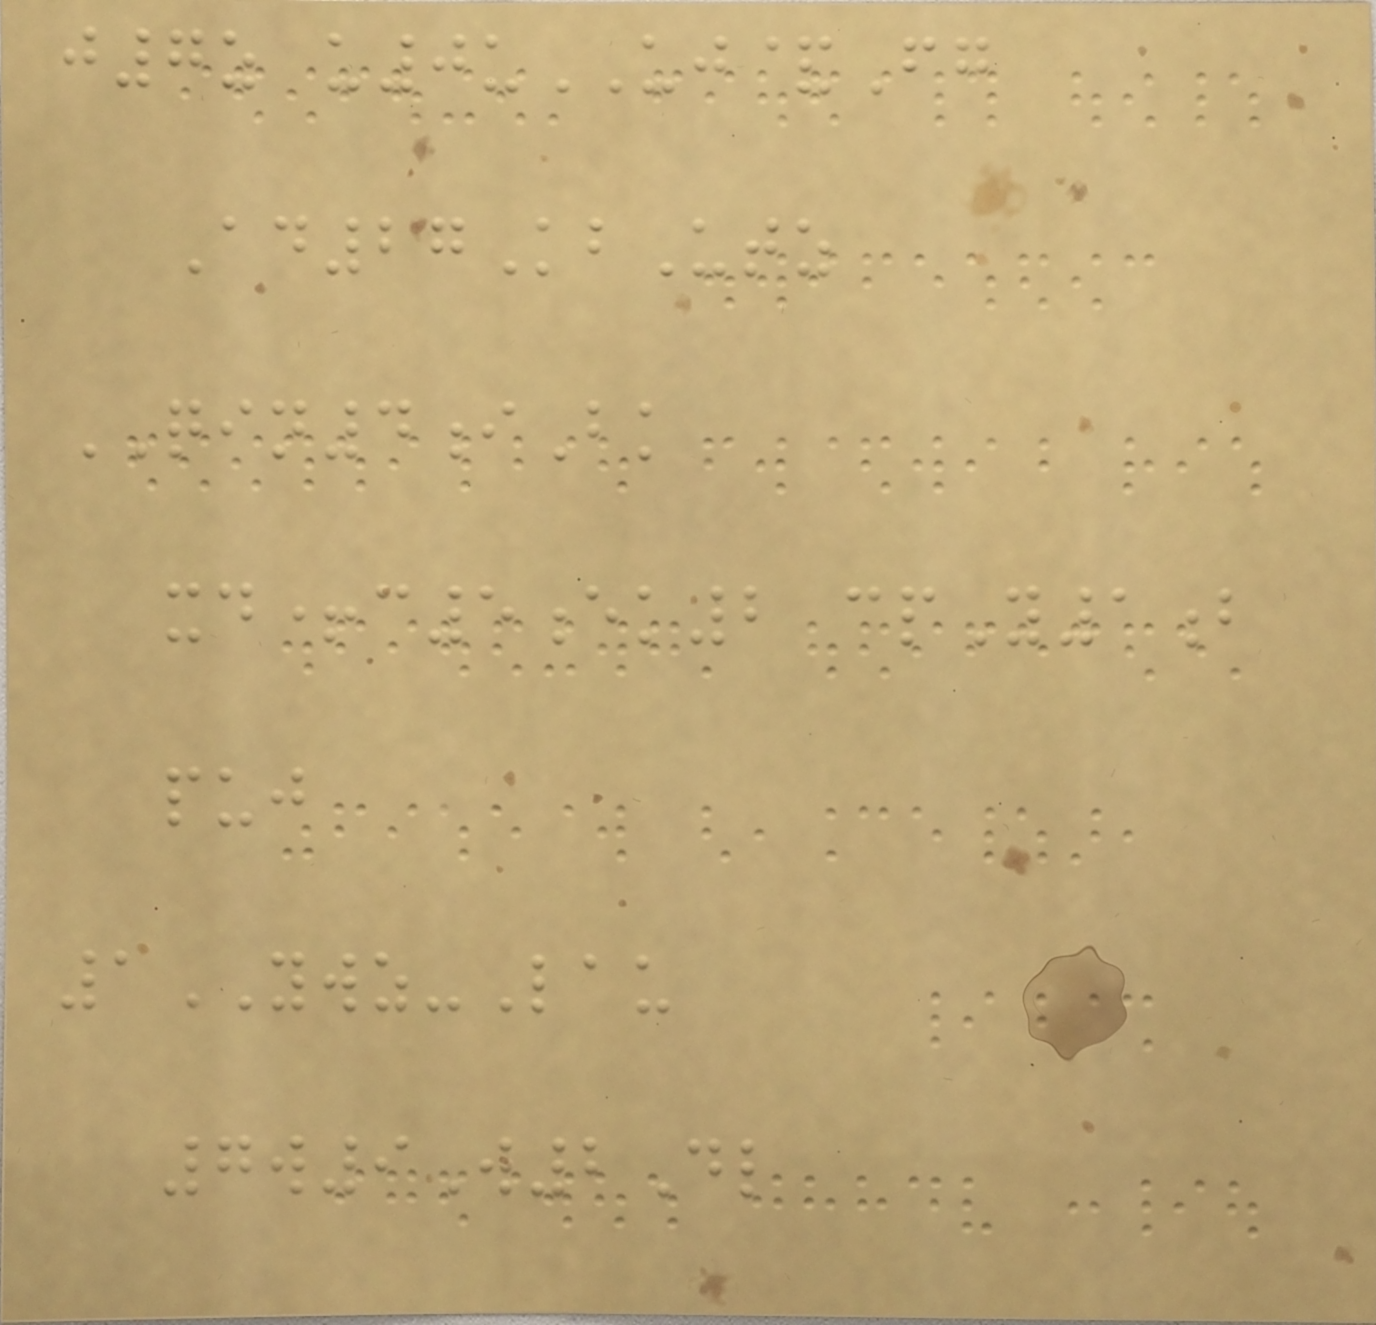j7z u0uUJ&Fg
Ad27KbUtz
QIN4iBk
xd+c5ek2 cpY1b
puj
1YWZ-Lau
7w9W2Dl
